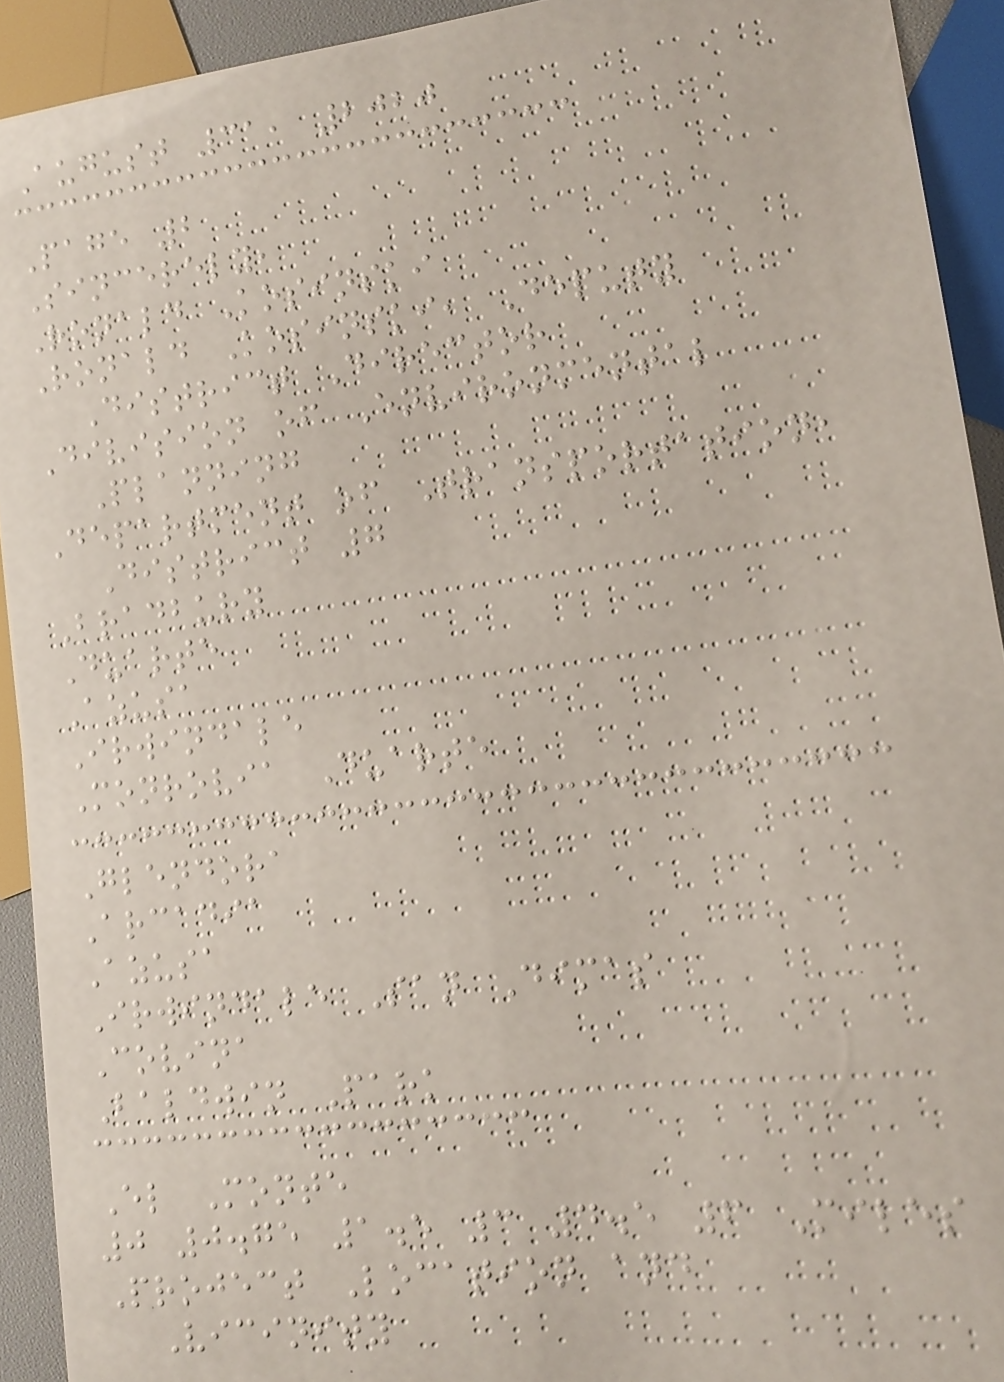August 31, 2020
Page 2
Sincerely,
Ronald Kosinski
Ronald Kosinski, Deputy
District Director
Division of Environmental
Planning
Department of Transportation,
District 7
Bradbury
Duarte
Azusa
Irwindale
Monrovia Duarte
Glendora
Arcadia
Azusa
Irwindale San Dimas
Covina
Baldwin Park
El Monte
0 0.75 1.5 3 4.5 6 Miles
Project Location and
Vicinity
